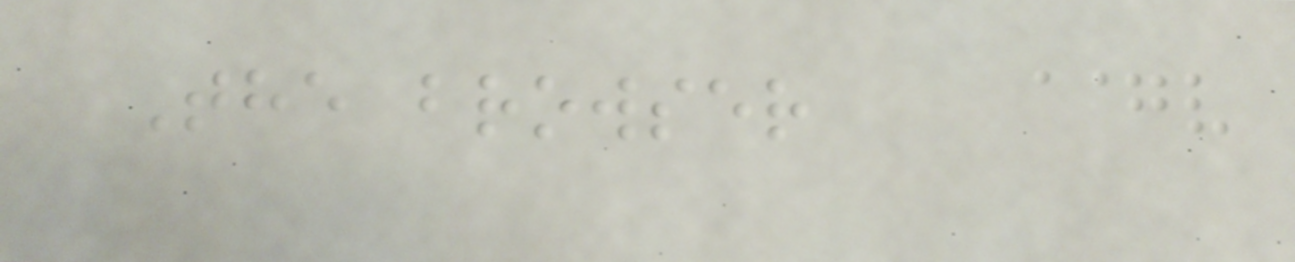The browser
